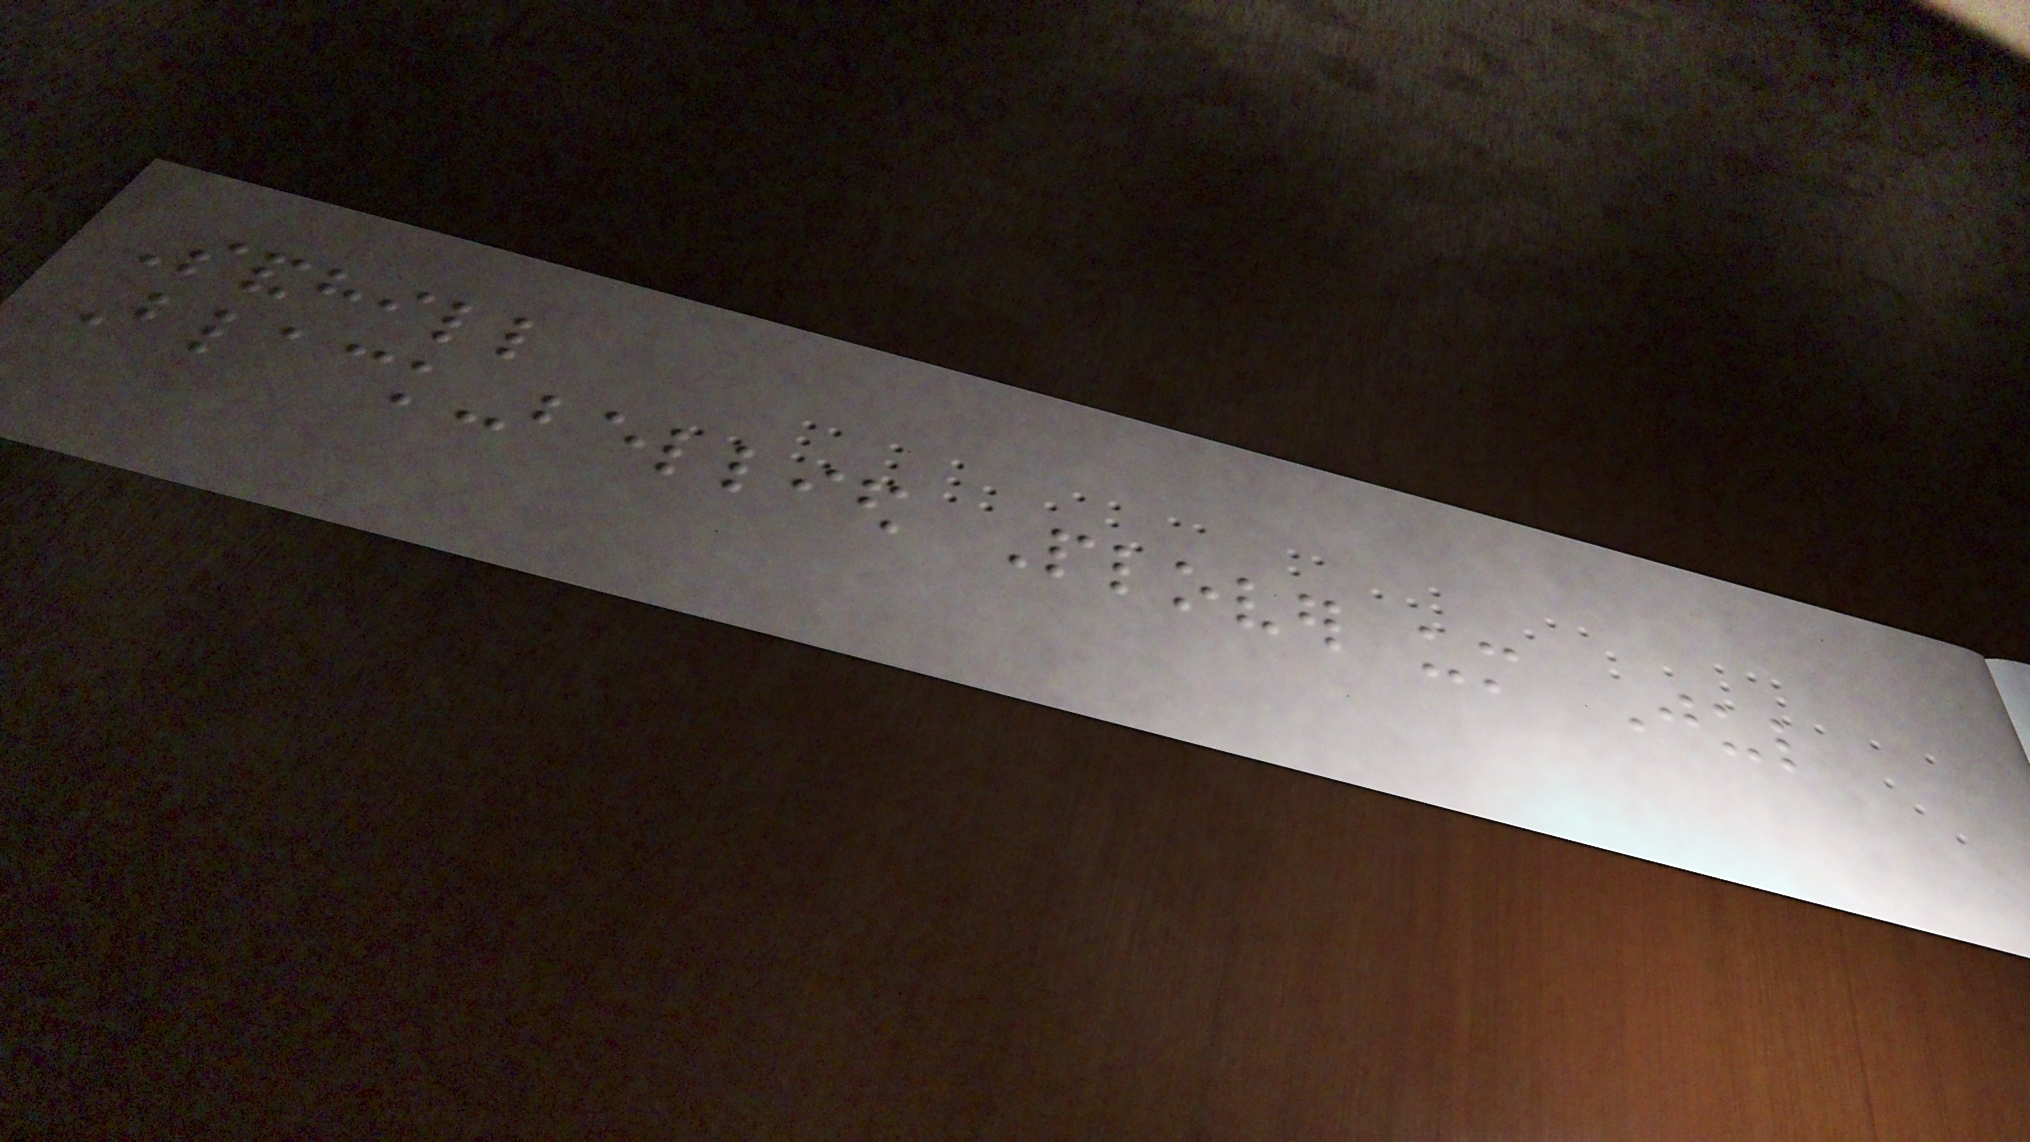Sandhill
Black-bellied Plover um Jul
